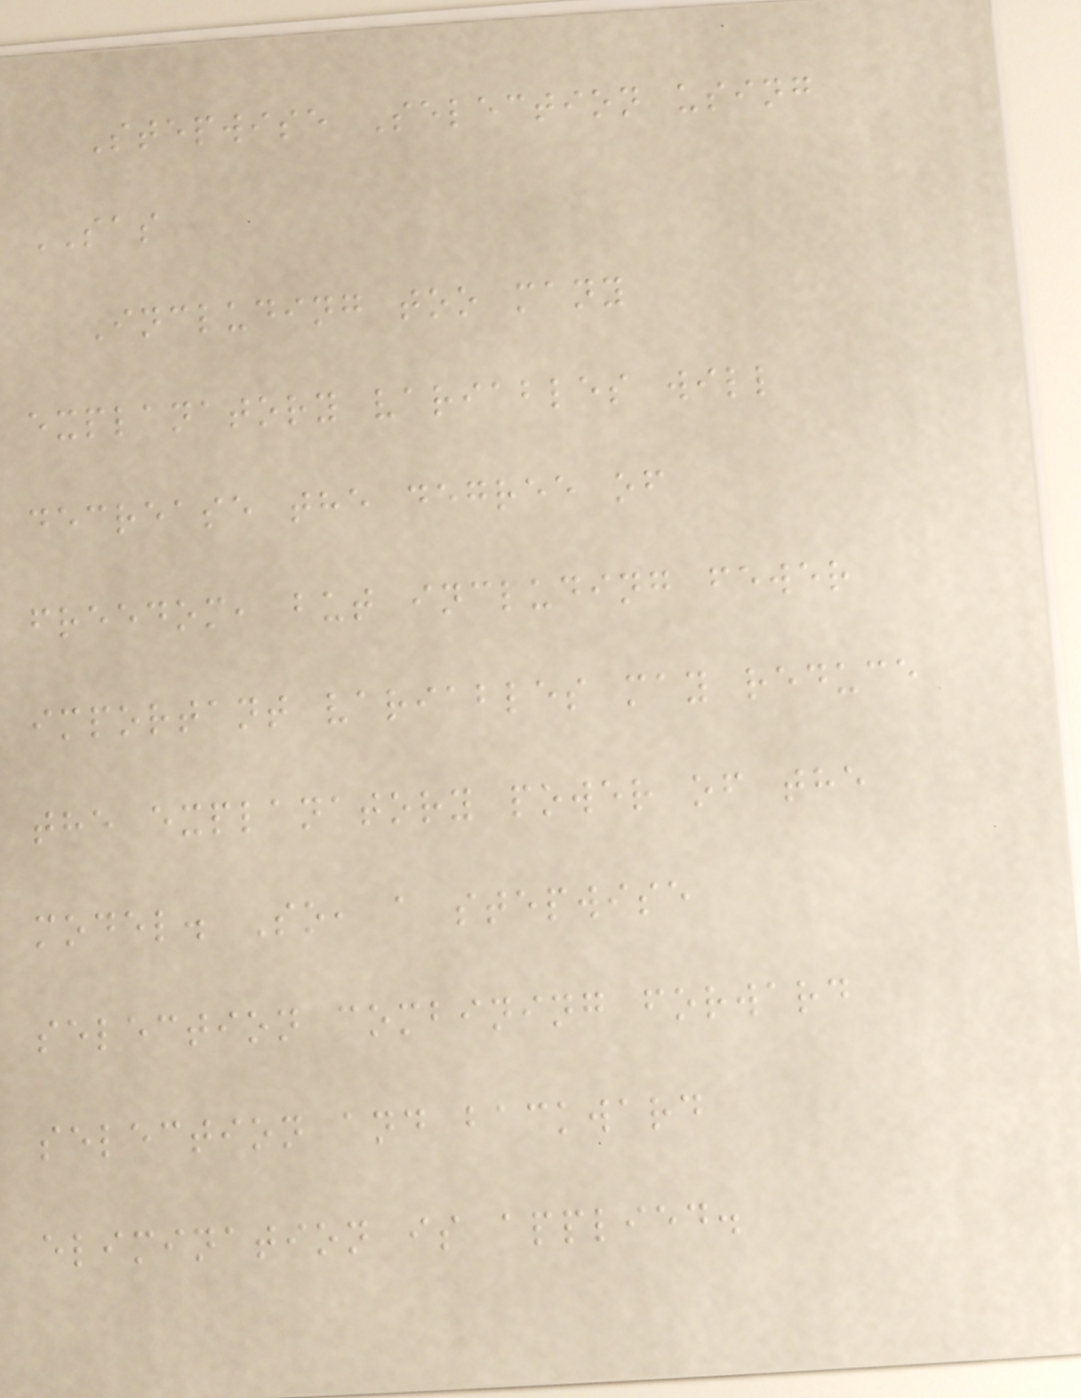Stepwise Selection using
SAS
Including too many
explanatory variables will
decrease the degree of
freedom, but including fewer
important variables may reduce
the explanatory power of the
model. So, a stepwise
selection combining forward
selection and backward
elimination is applied.
